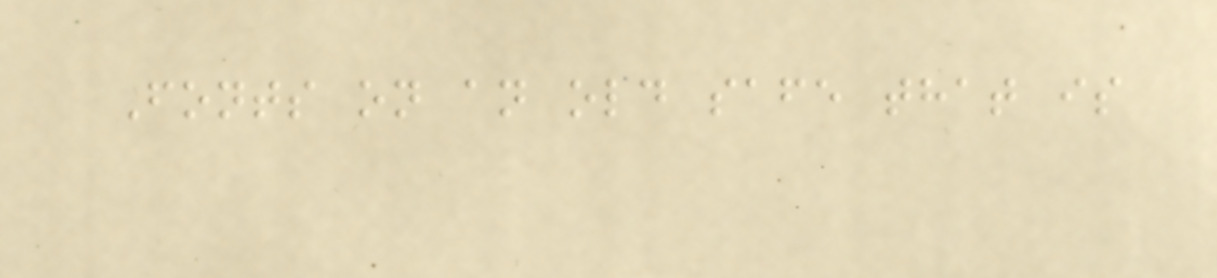Fonts on an old safe that is
